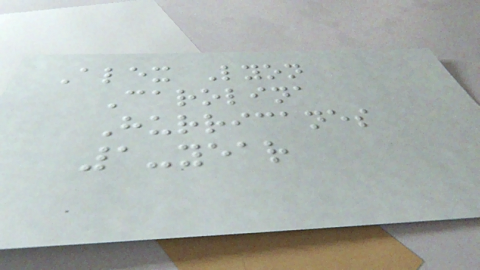Alex Lyon
Carolina
Hurricanes
1-year
